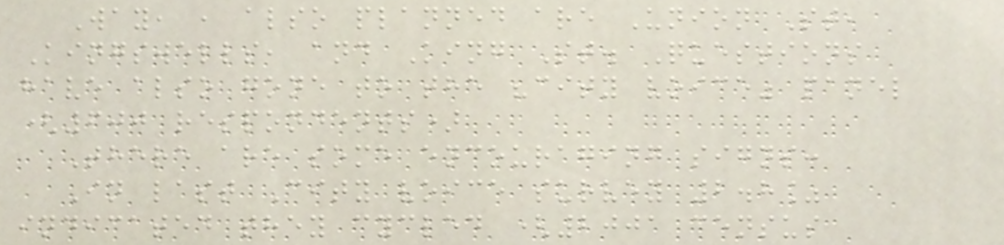Way, , also planned are Union St,
Kingswells, and King St. Questions
have also gone to the "city voice" panel
(600 respondents)
There are some encouraging signs:
In last City voice survey 2.8%
indicated they cycled (2001 census
